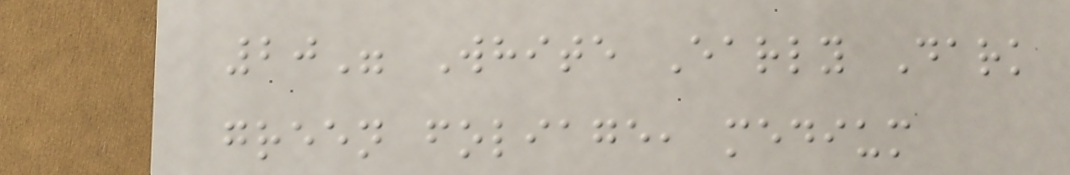20" White Early Dark
green foliage, medium
